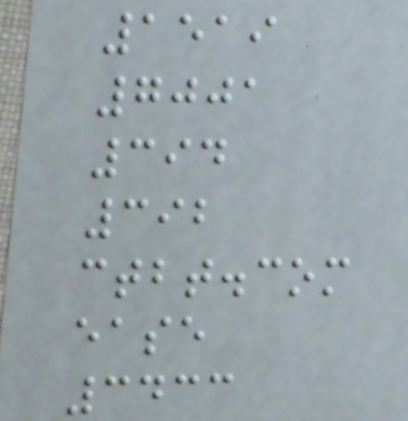1519
7001
394
392
ctbt.com
ease
3433
